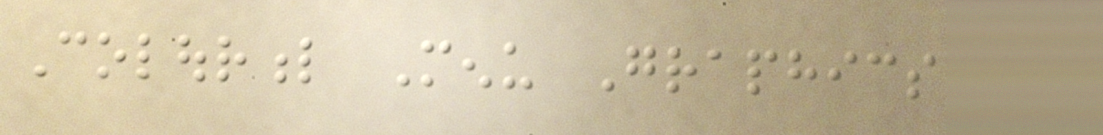Colourful Menu Graphics
